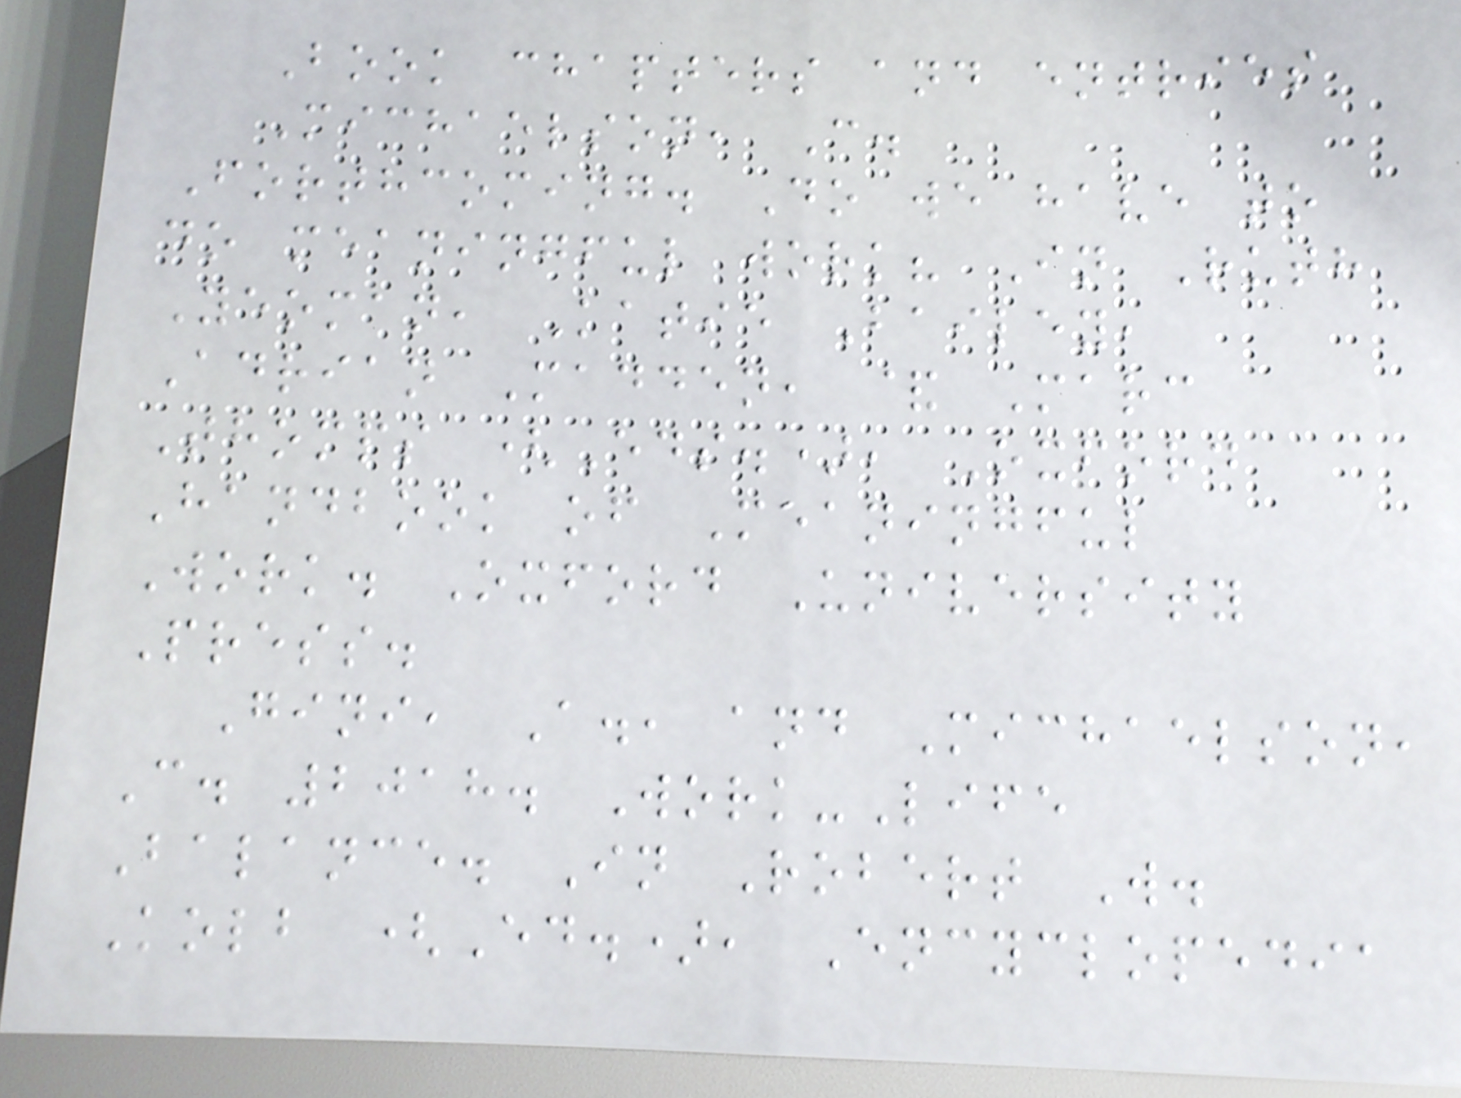Book chapters and entries
Michaelson, C.
Forthcoming. Do we have to
do meaningful work? In Ruth
Yeoman, Katie Bailey,
Adrian Madden, & Marc
Thomps (Eds.), Oxford
Handbook of Meaningful
Work. Oxford University
Press.
Gini, A., and Michaelson,
C. 2018. Work-Life
Balance. In Robert W.
Kolb (Ed.), Encyclopedia
